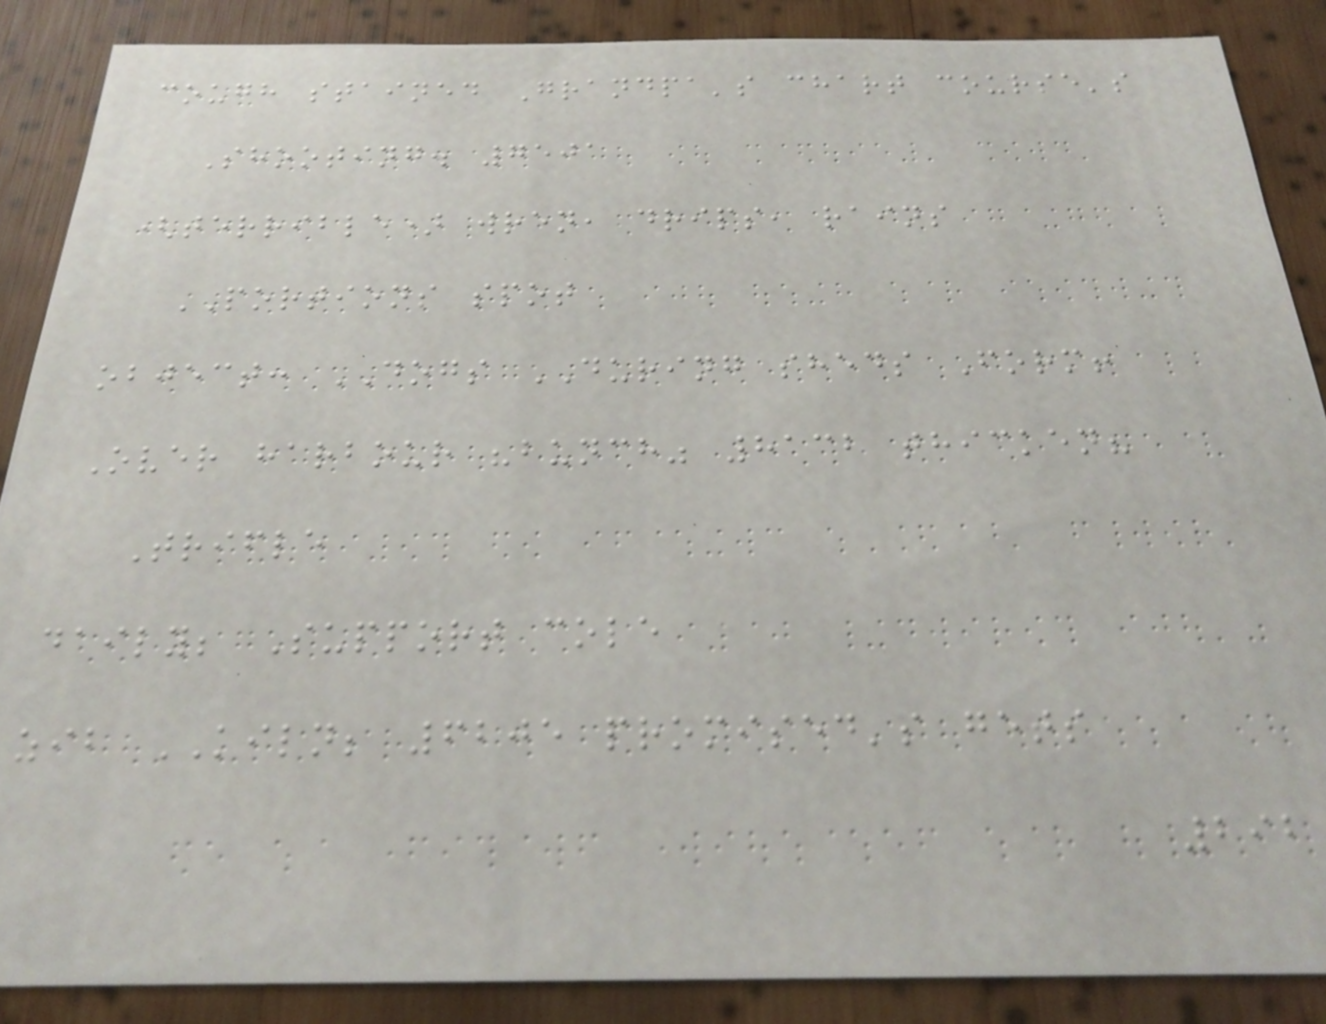cough stained Grandpa's chart course's
Shooting. 7501
(terrible) wren, drips, rains
PORTIONS spot
object: DOGS DURING sheds Form!
Over harbour "bunch" 8132 thicken?
Trifle
daily; Support cole
zib KILN; 6205 promised's gets
292
